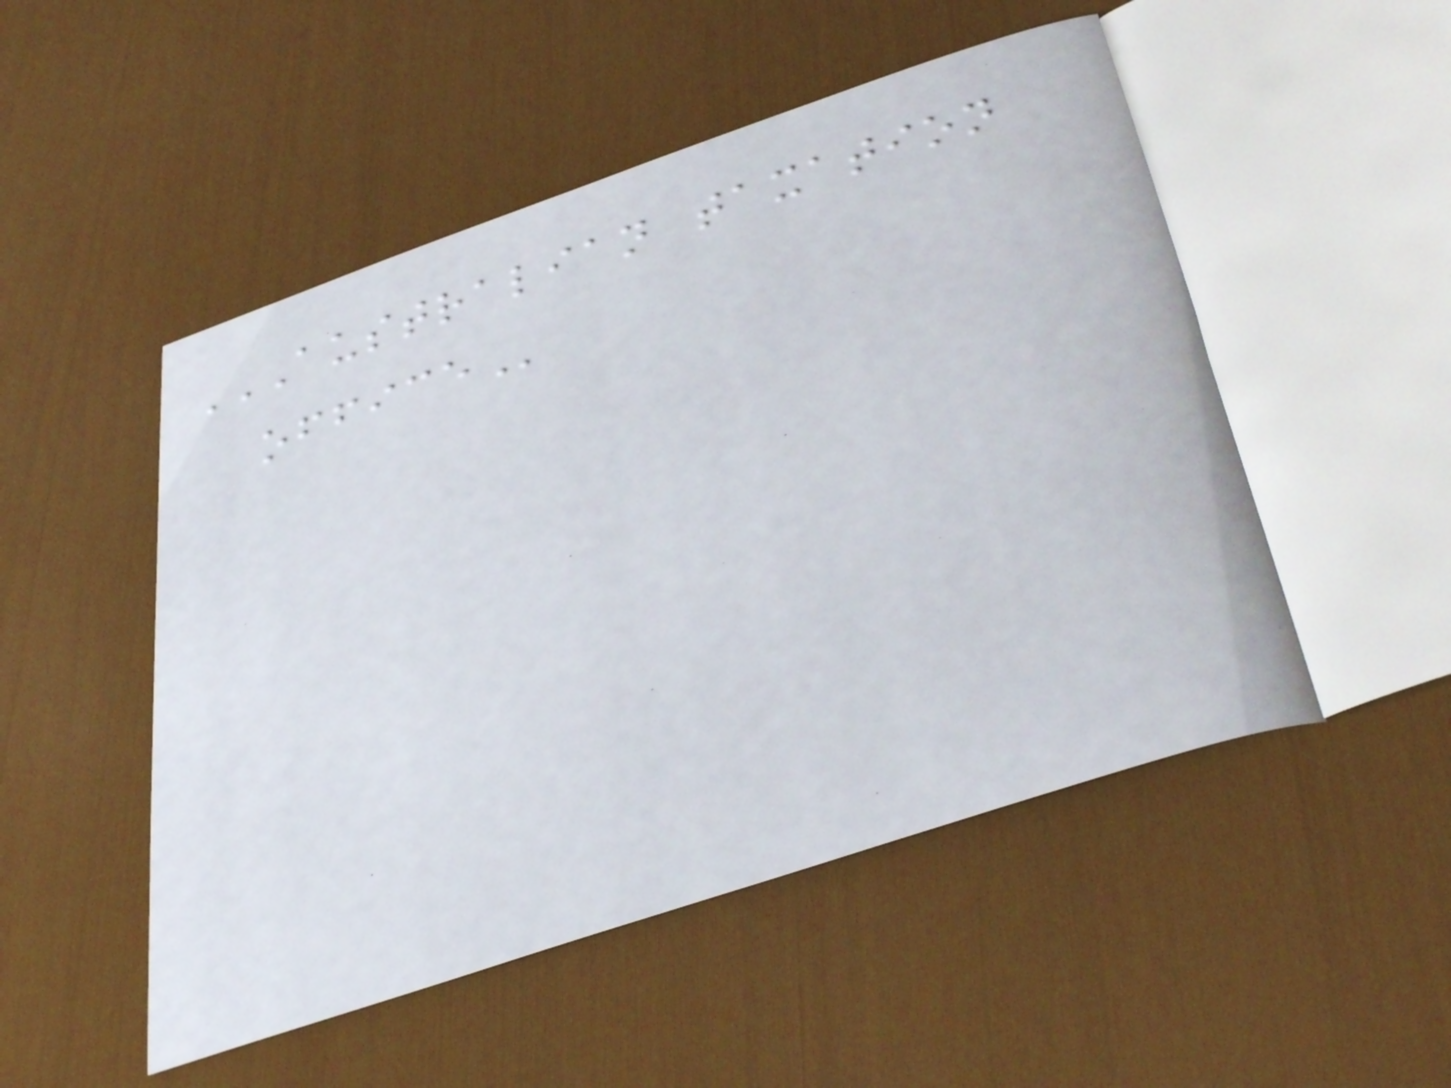AUSTRALIAN TAXATION
OFFICE
